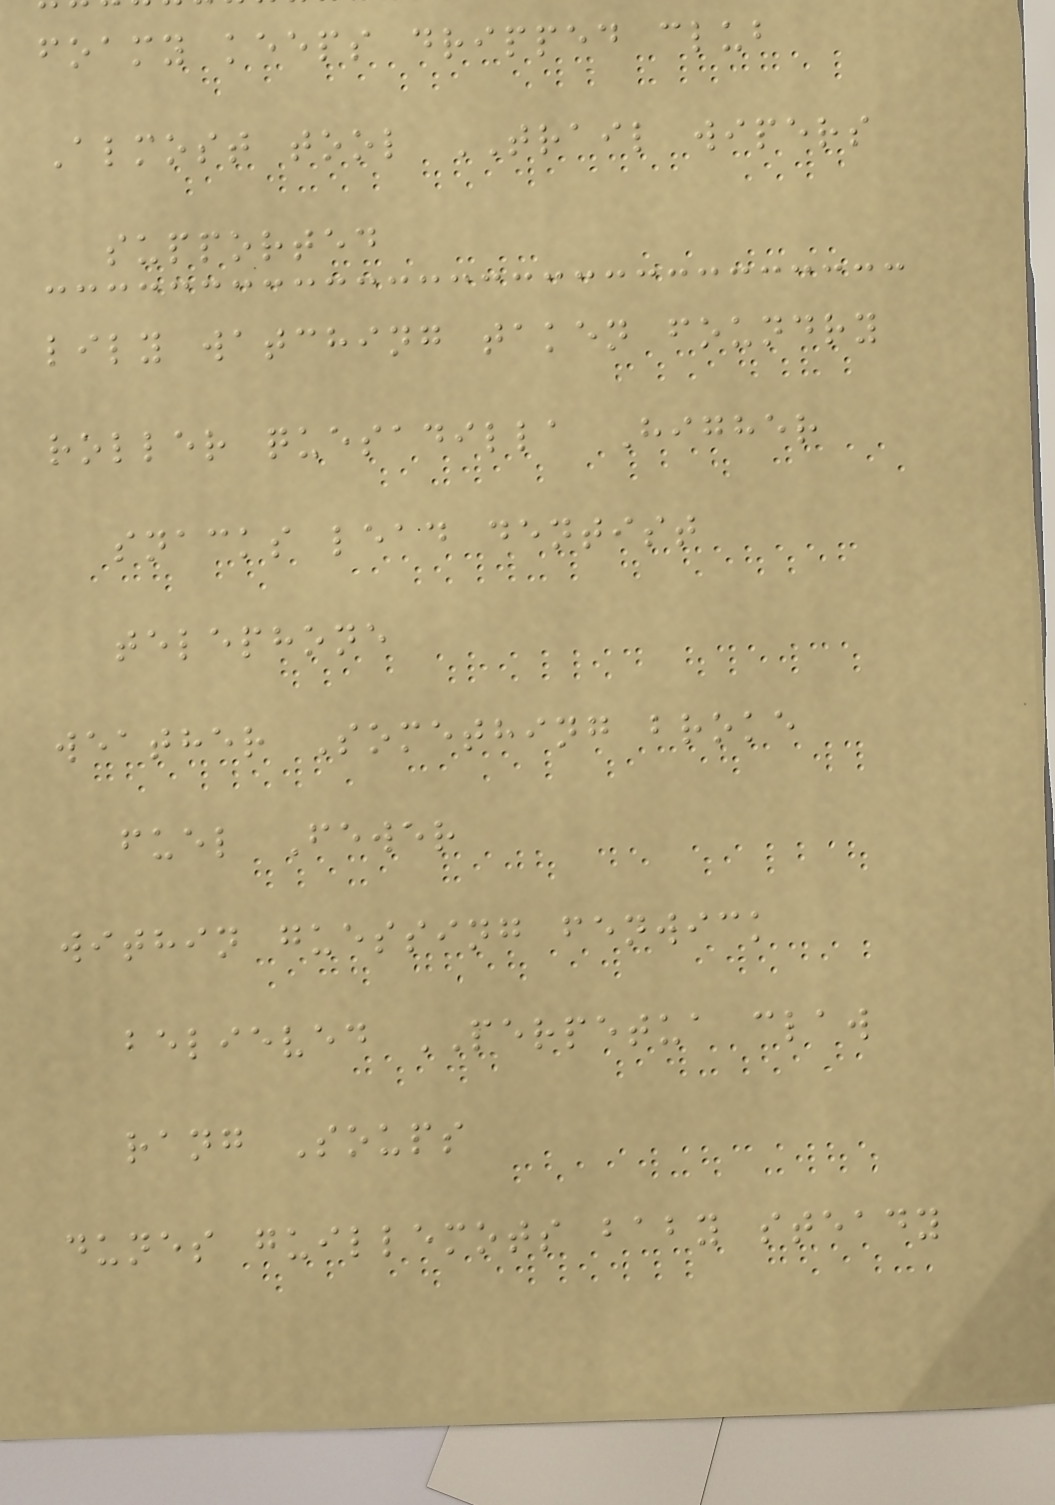foamy keeps dripped club
Almost tool TRAIL wipers
supported
lily watching taken foundry
roller quesadilla Higher
snacks lead dentist
telephone
weather Something broke
fuel Fewer
within guessing fenwick
believed PERPETUA claw
rang Soups
dunes guillemots baby steady
